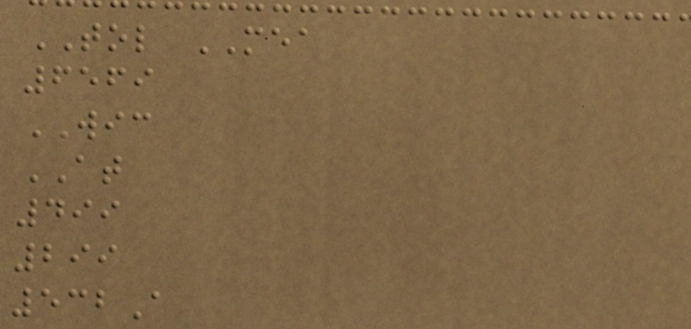TOL MEA
6569
WIC
AT
499
299
532A
